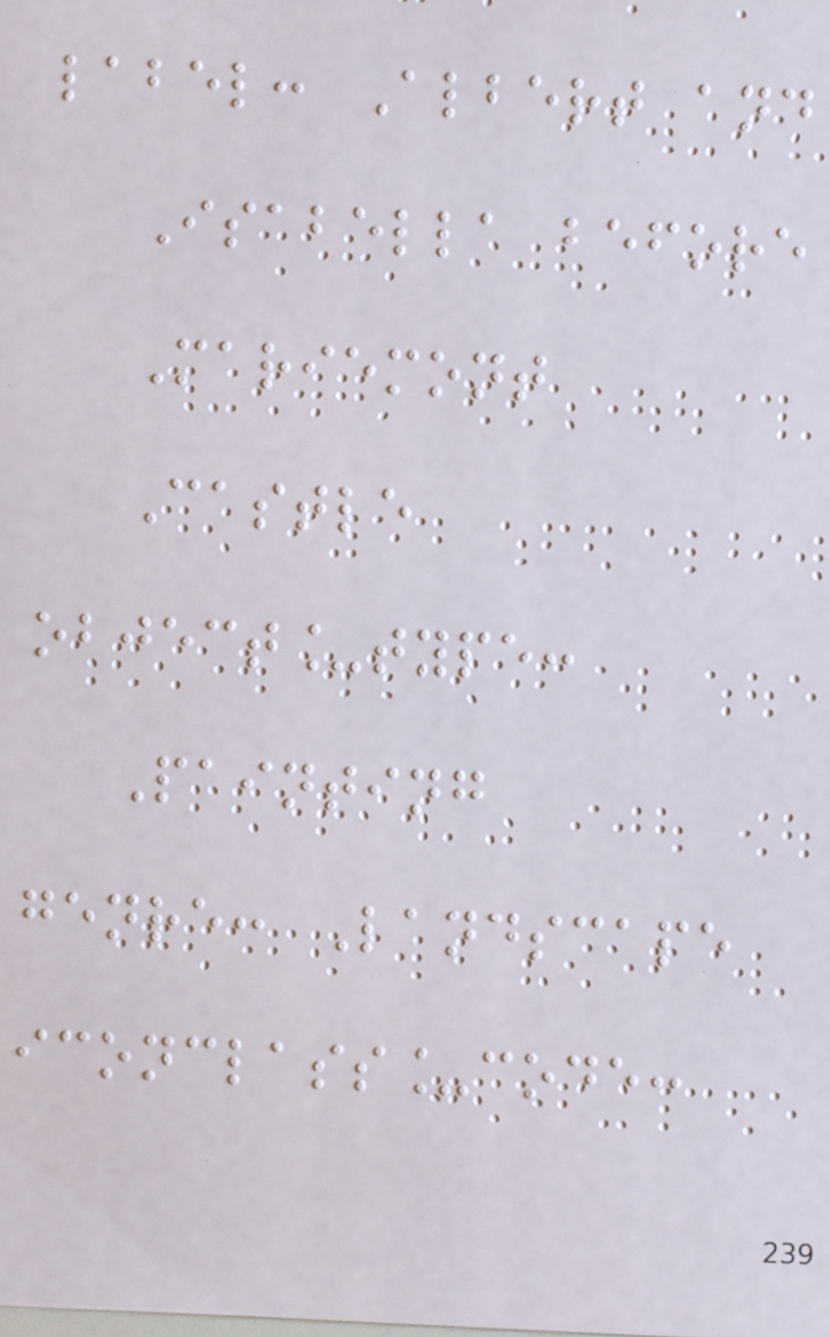label: Albert and
Isabella before
Mariemont
Castle
object_type:
Painting
genre: Landscape
iconclass_code:
